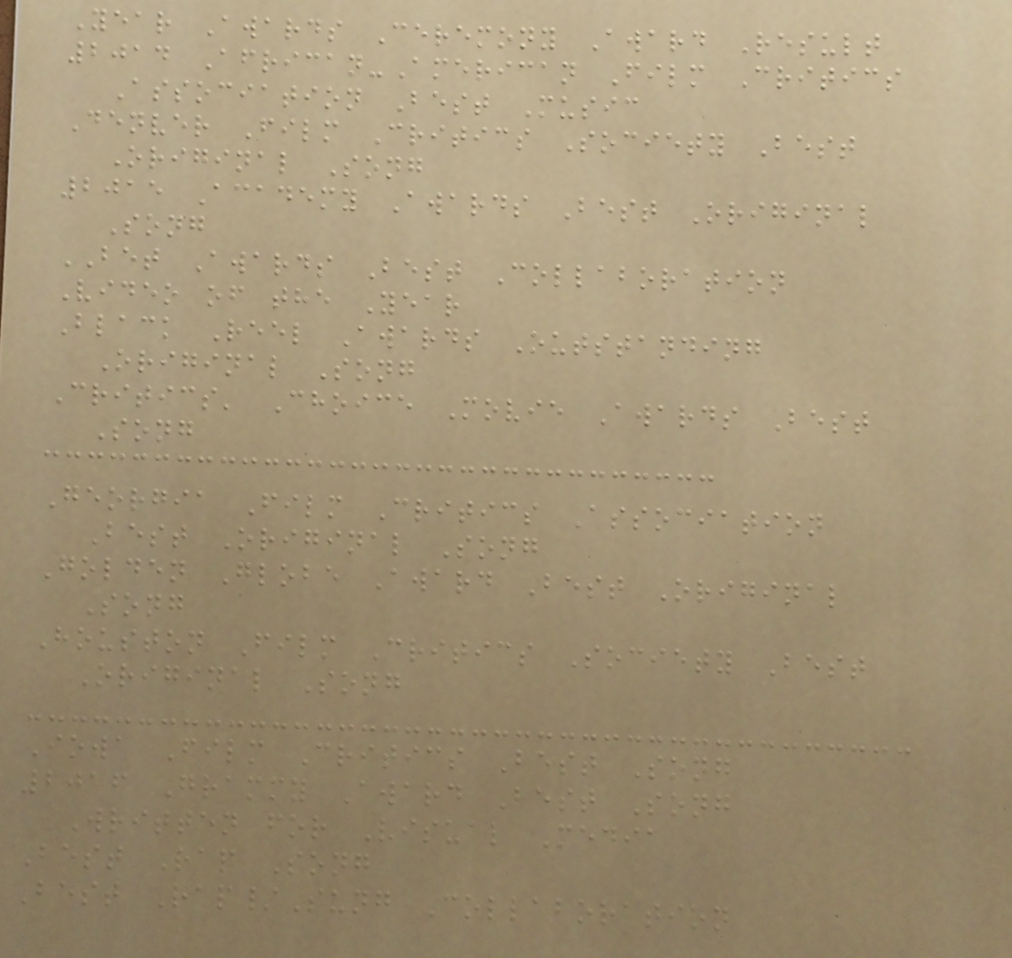Year Awards Ceremony Award Result
2014 African-American Film Critics
Association Best Music
Denver Film Critics Society Best
Original Song
2015 Academy Awards Best Original
Song
BET Awards Best Collaboration
Video of the Year
Black Reel Awards Outstanding
Original Song
Critics' Choice Movie Awards Best
Song
Georgia Film Critics Association
Best Original Song
Golden Globe Award Best Original
Song
Houston Film Critics Society Best
Original Song
Iowa Film Critics Best Song
2016 Grammy Award Best Song
Written for Visual Media
Best Rap Song
Best Rap/Sung Collaboration
